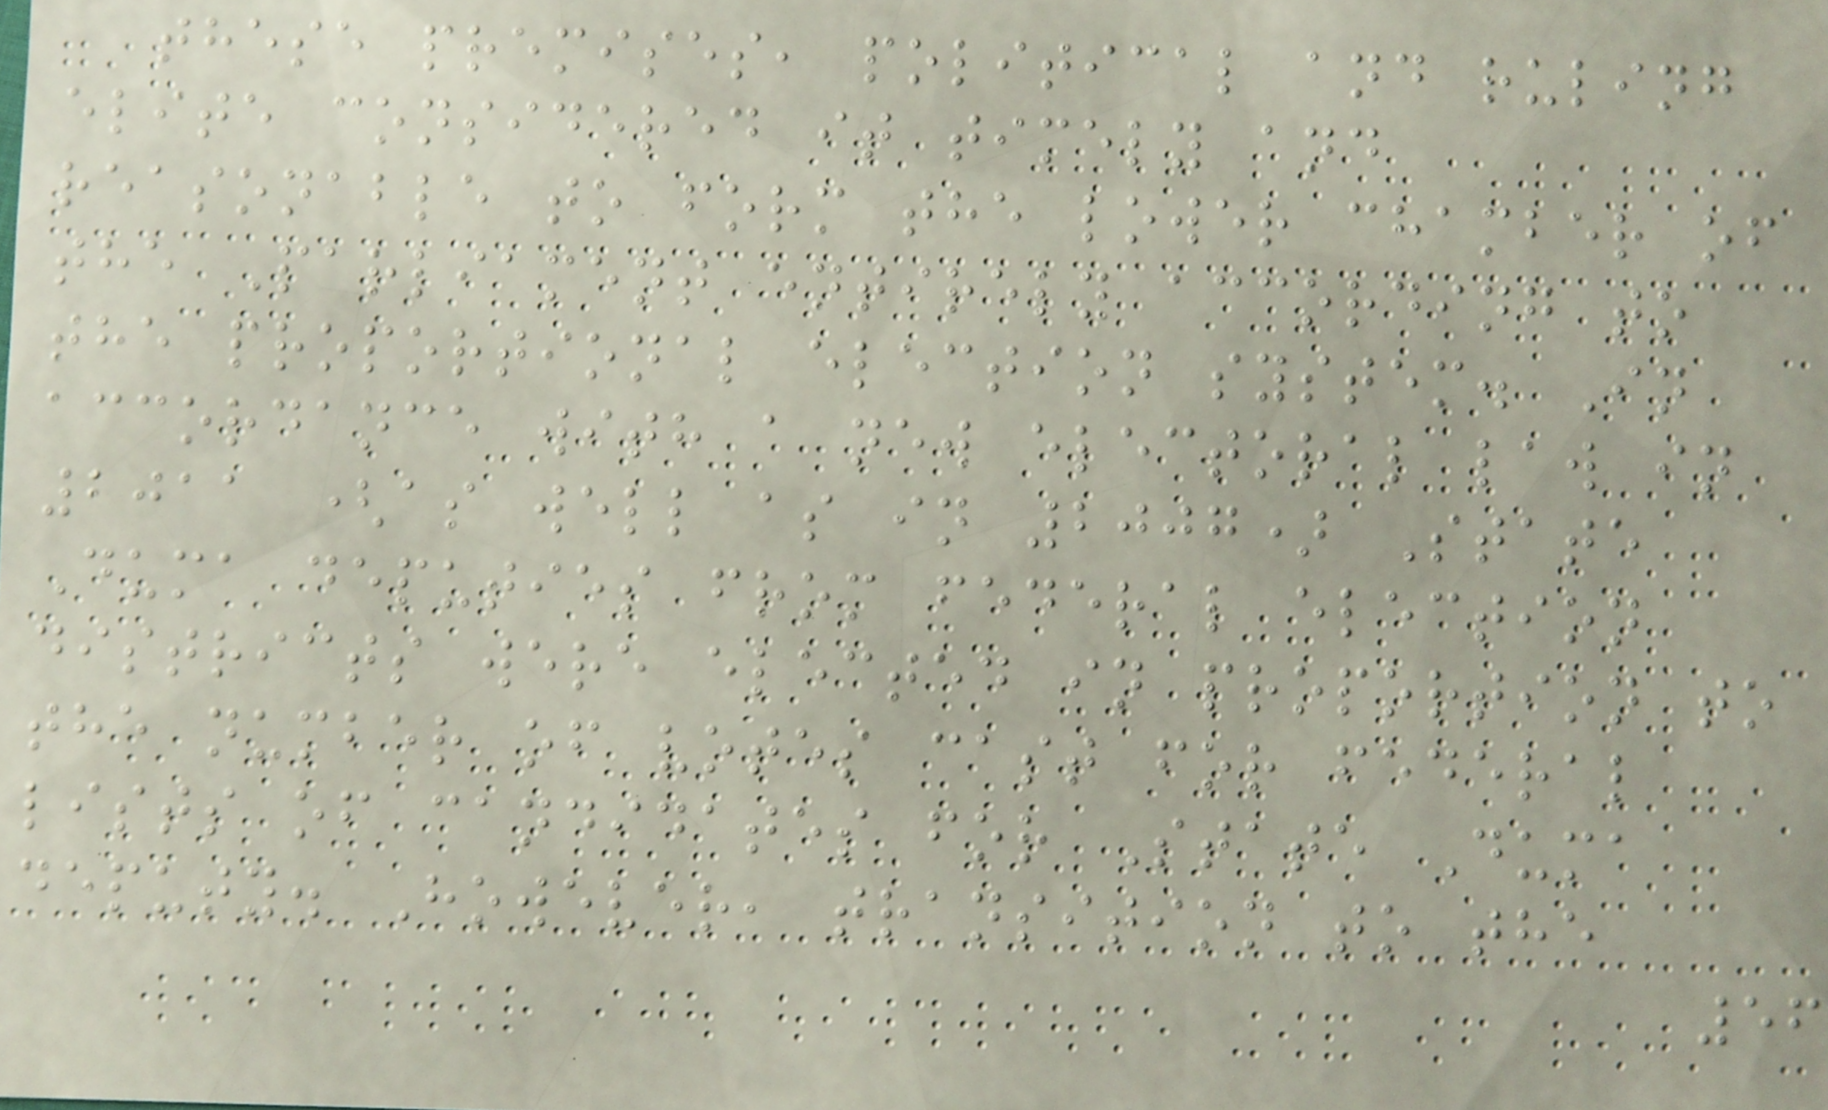these premises, political and ruling
elite considered it timely and
reasonable to form the lower chamber of
the Parliament entirely according to
the proportional election system. In
accordance with a new electoral law in
2011 (as well as in 2007) State
Duma deputies from federal election
districts were elected in proportion to
the number of votes cast for federal
lists of candidates for State Duma
deputy. However, transition to the
56
